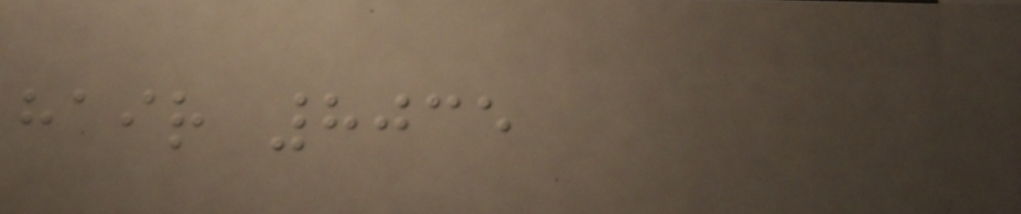hair 8035
